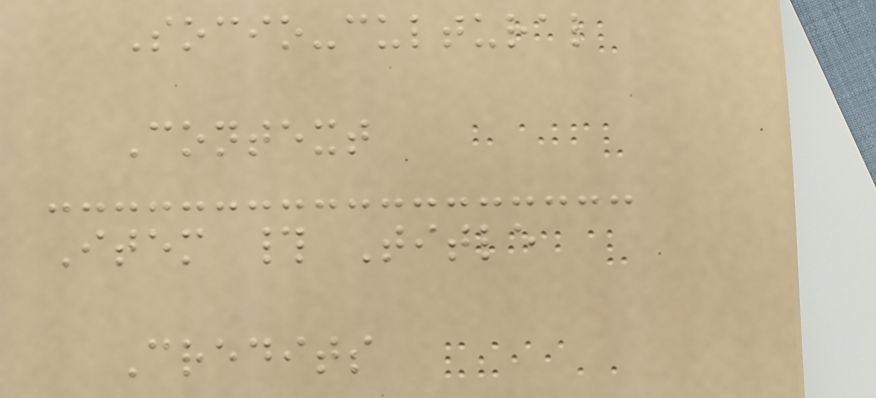Socio-cultural
Context
Item # Title
Credits
